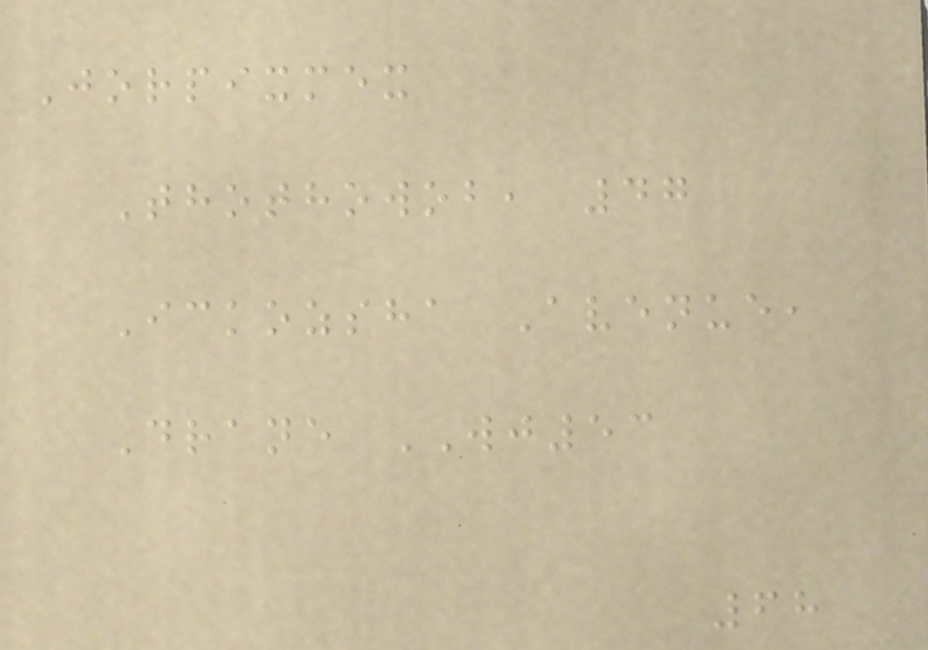Jorpixmex
Thothowob, 47
Ickozsha Avenue,
Drane WJ53
68
